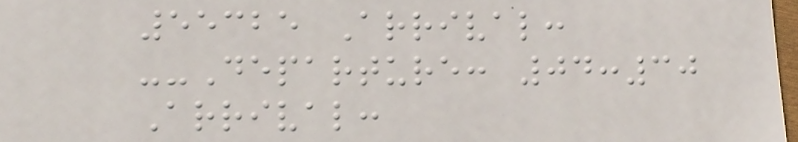55325 Arrival:
--Departure: 04:30
Arrival:
